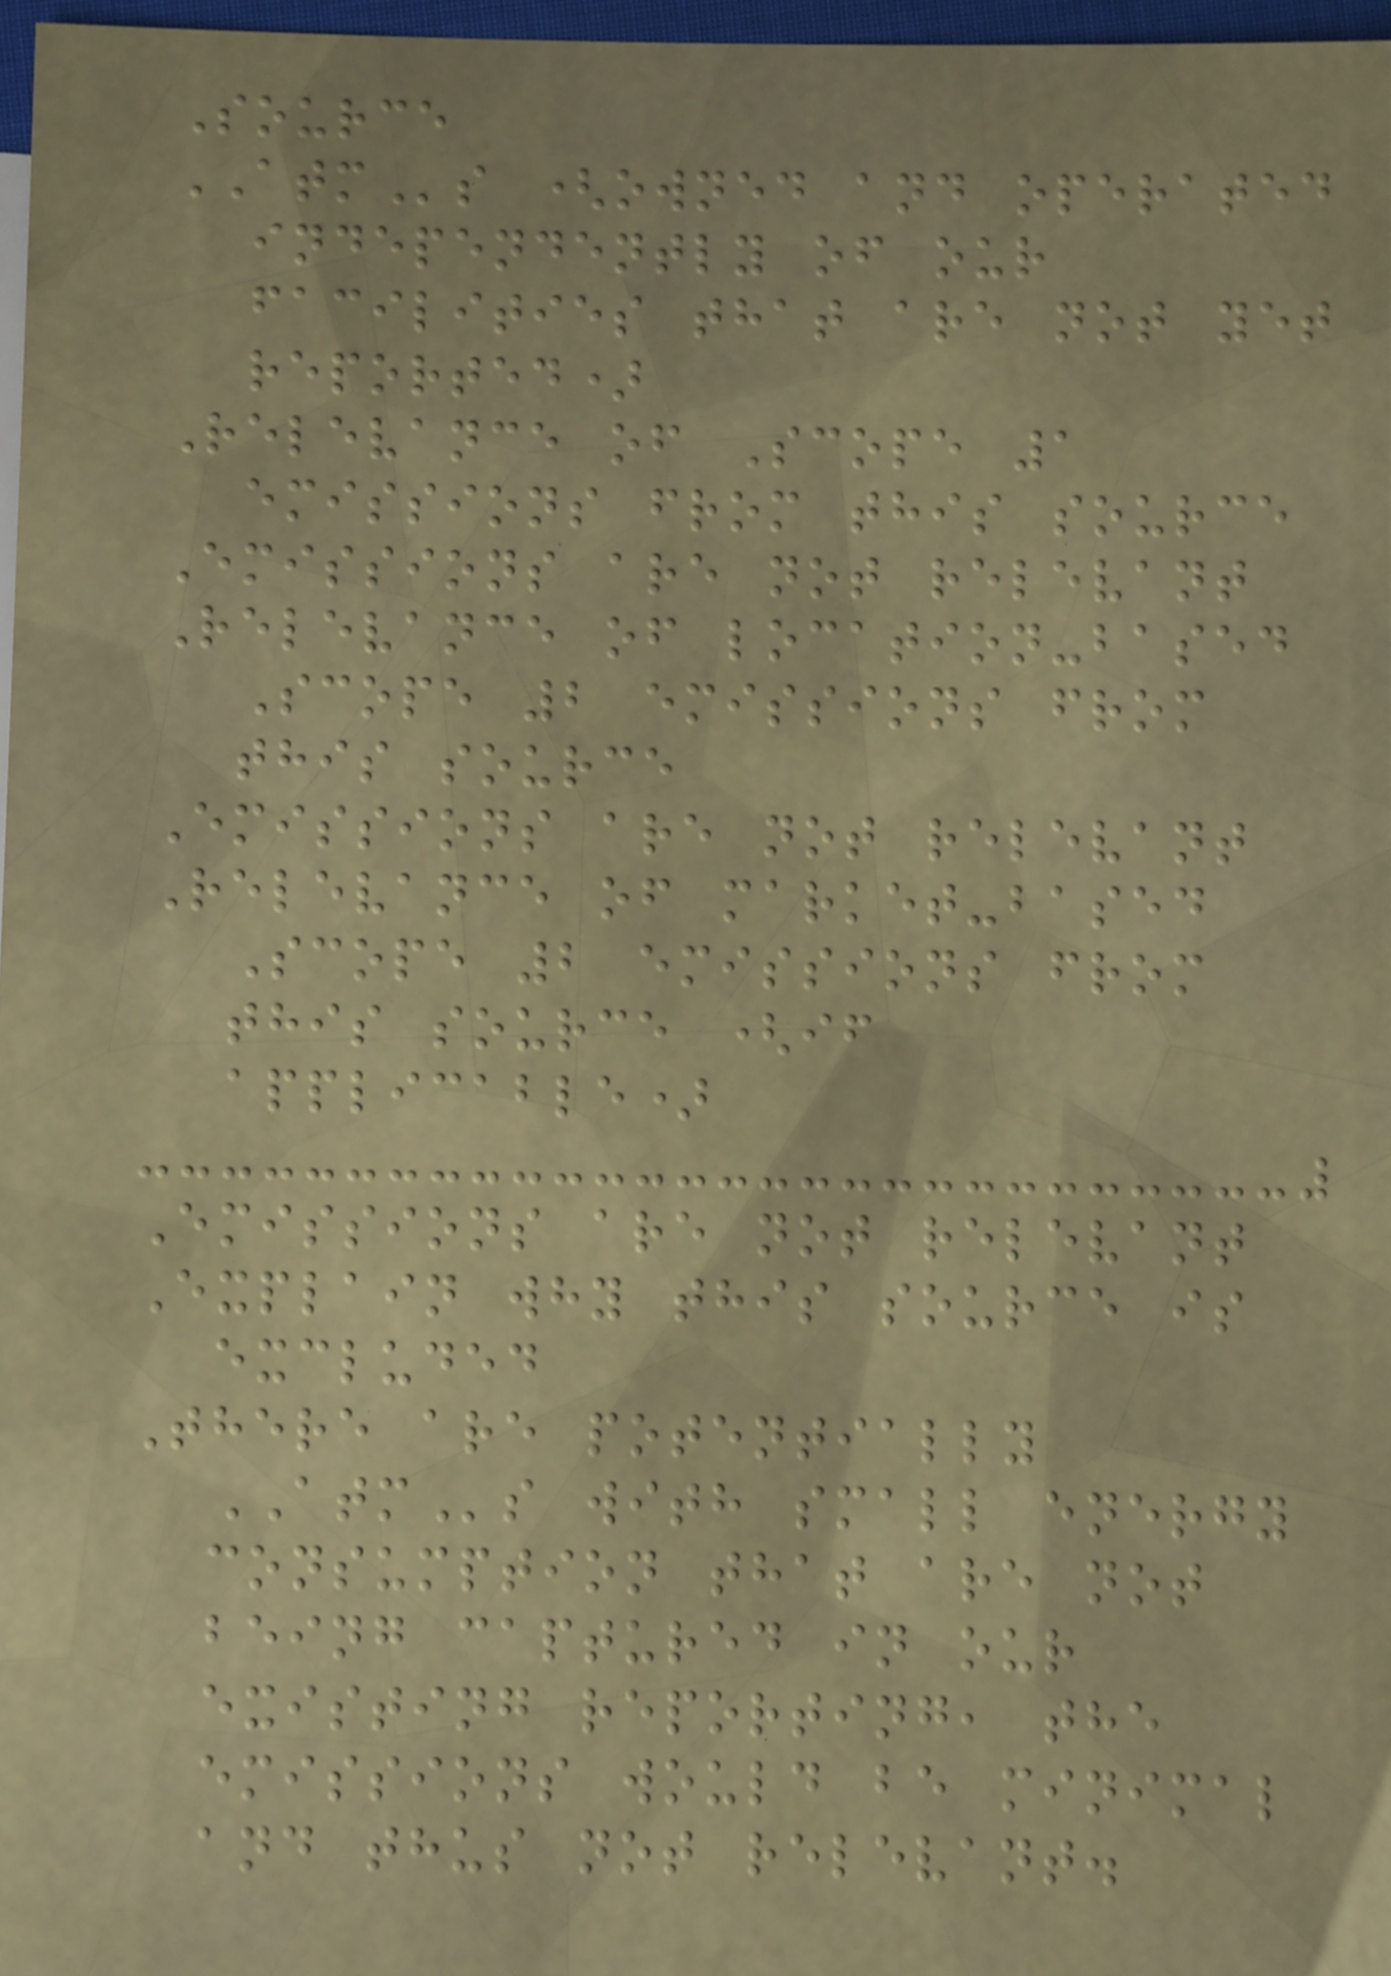Source
ATMs (owned and operated
independently of our
facilities that are not yet
reported)
Relevance of Scope 1
emissions from this source
Emissions are not relevant
Relevance of location-based
Scope 2 emissions from
this source
Emissions are not relevant
Relevance of market-based
Scope 2 emissions from
this source (if
applicable)
Emissions are not relevant
Explain why this source is
excluded
There are potentially
ATMs with small energy
consumption that are not
being captured in our
existing reporting, the
emissions would be minimal
and thus not relevant.
